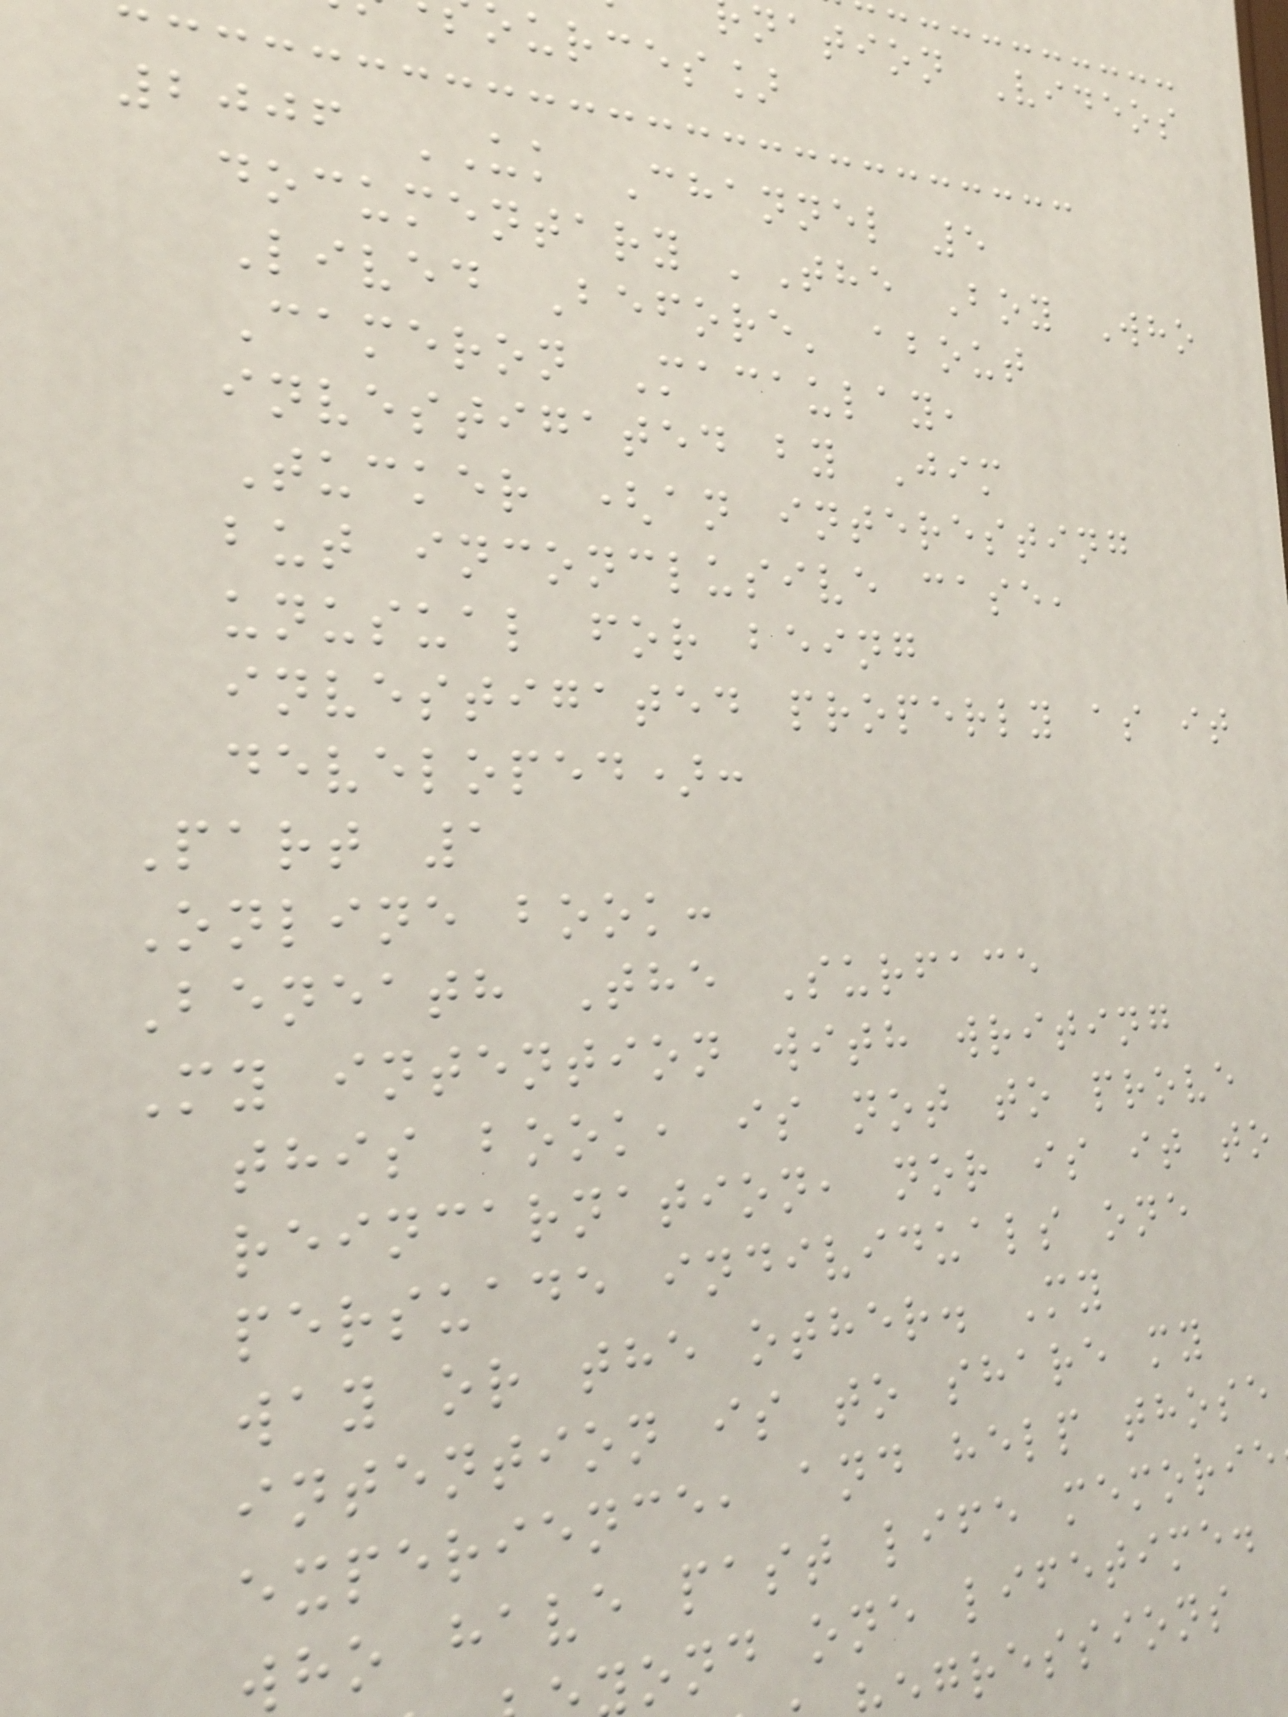nation Videos
ources]
2006 UK Channel 5
documentary 'The Boy Who
Lived Before' about
Cameron Macaulay,
investigated by Jim
Tucker (an interesting
but inconclusive case,
unusual for being
investigated properly as it
developed):
Part 1
Online book:
Beneath The Surface
My intention with writing
this book, is not to prove
reincarnation, nor is it to
persuade individuals one
way or the other. My
intention is to share my
experience, and help those
ho have past life memorie
ond one lifetime.
gressions
